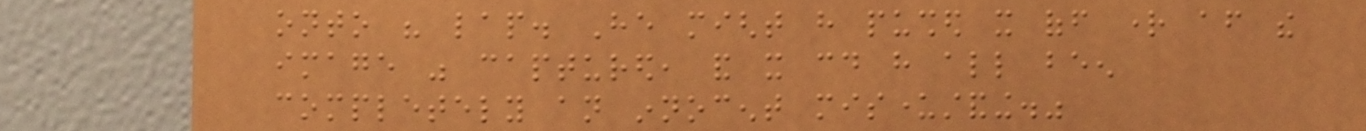onto his lap. He might have pushed it off right after the
image was captured, and it could have all been
completely an innocent misunderstanding."
